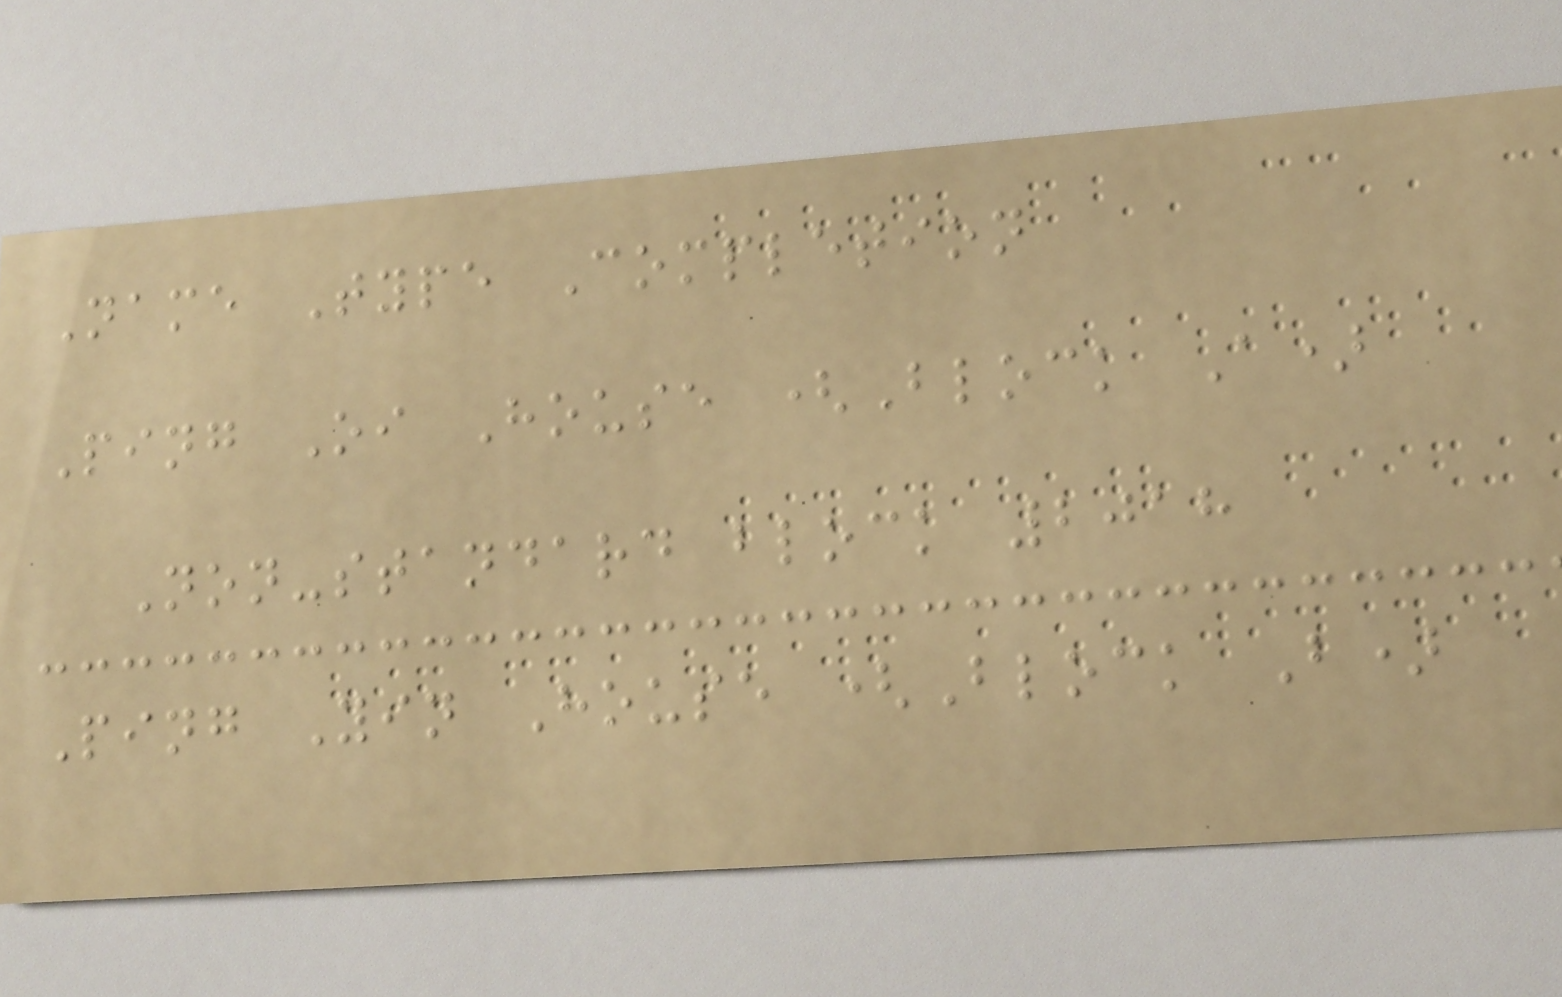Name Type Completion
Ping Oi House (Block A)
Non-standard block 2018
Ping Yin House (Block B)
